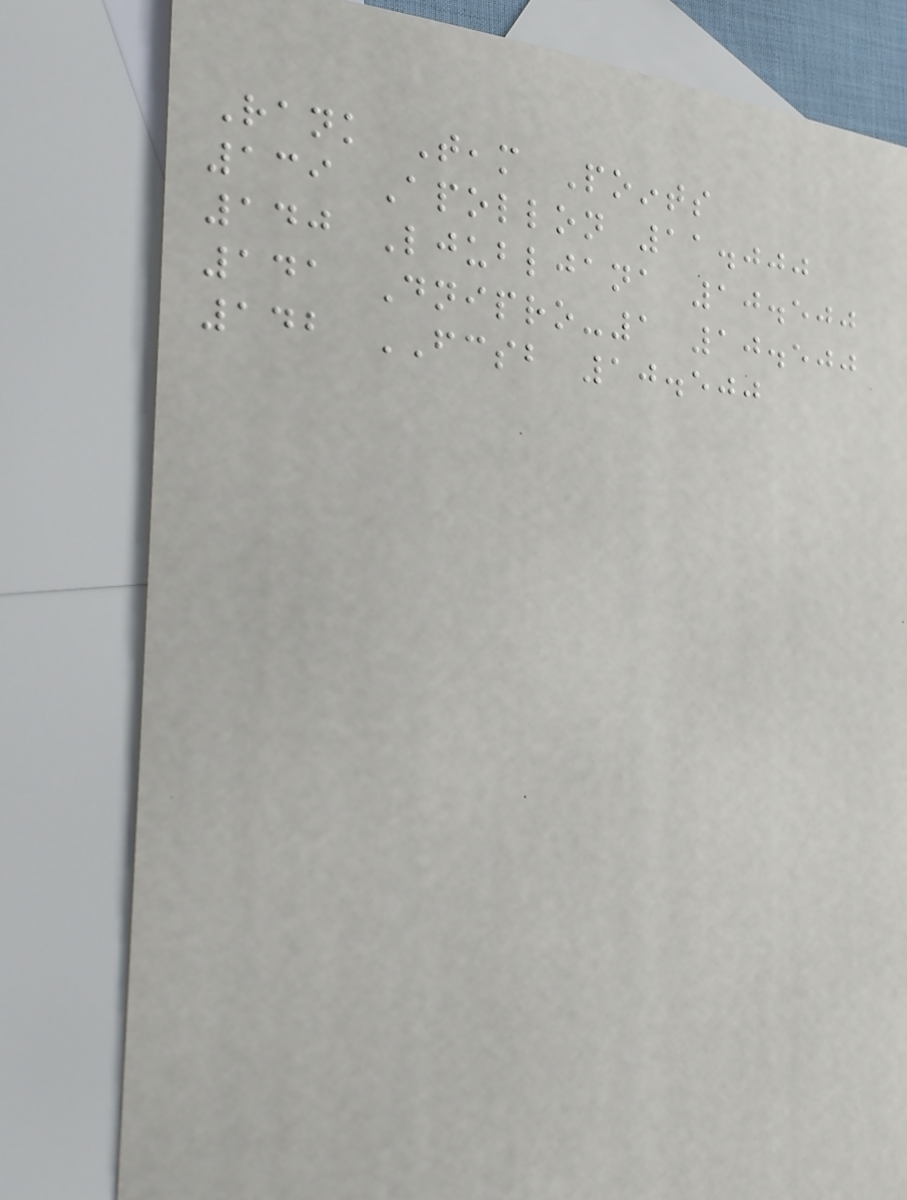Rank Team Points
139 Apollon 11.000
140 Ljubljana 10.500
141 Dnipro-1 10.500
142 FCSB 10.500
